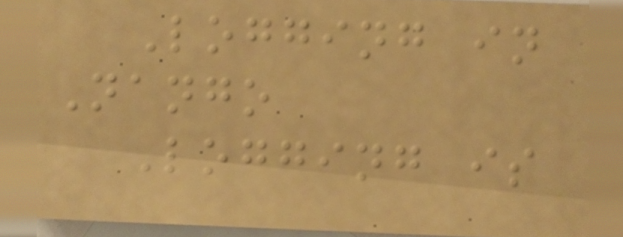Logging in
Nango
Logging is
